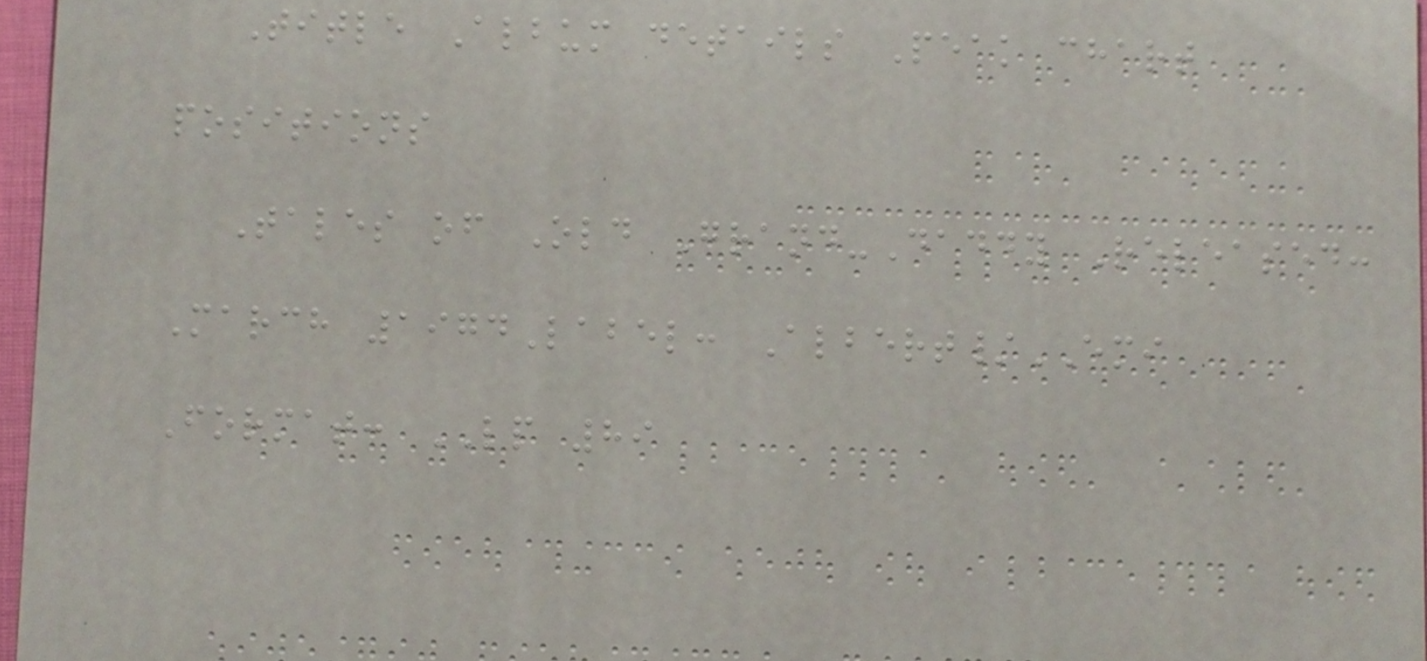Title Album details Peak chart
positions
Tales of Old Grand-Daddy Released:
March 1974Label: Albert/EMI
Format: LP 89
